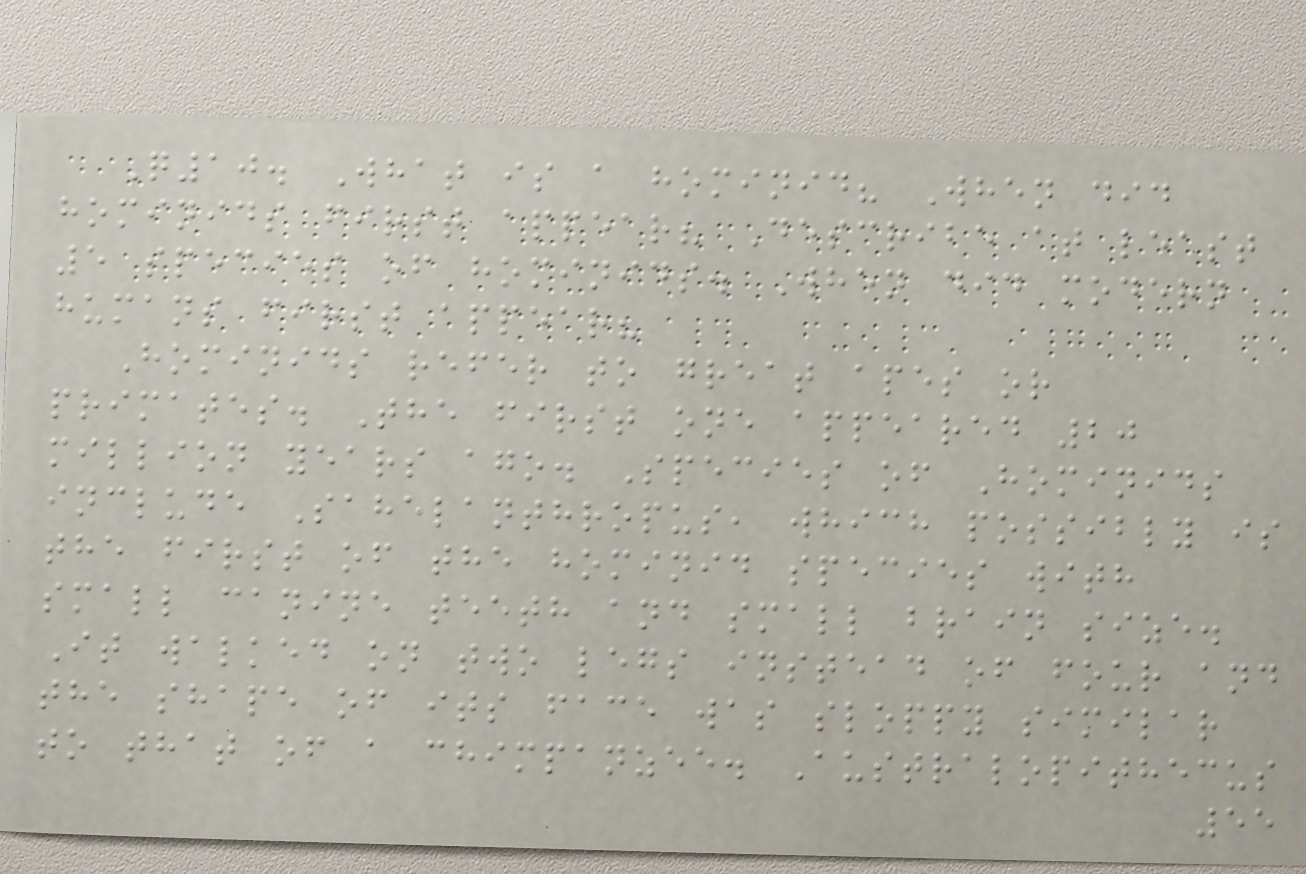Q10. What is a hominid? When did
hominids first appear? Describe at least
5 species of hominids. When did modern
humans first appear?
Hominids refer to great apes or
primates. The first one appeared 20
million years ago. Species of Hominids
include Sahelanthropus, which possibly is
the first of the hominid species with
small canine teeth and small brain size.
It walked on two legs instead of four and
the shape of its face was sloppy similar
to that of a chimpanzee. Australopithecus
55
